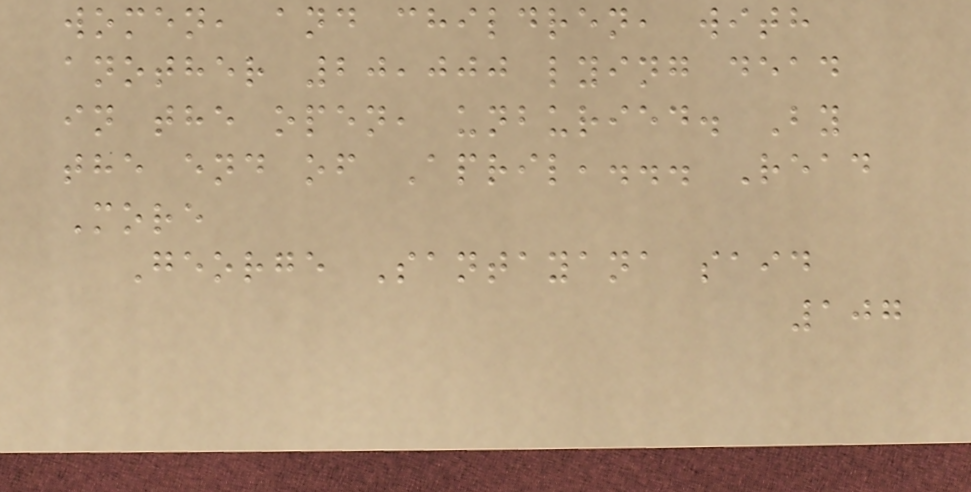women, and children, with
another 20,000 lying dead
in the open, unburied. By
the end of April,... Read
More
George Santayana said
107
